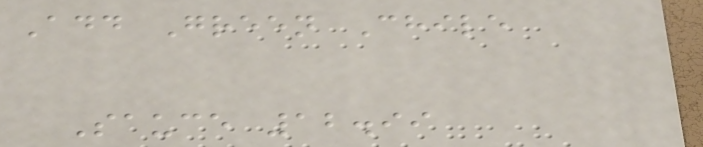Add Green Chile
Sauce 12.99
